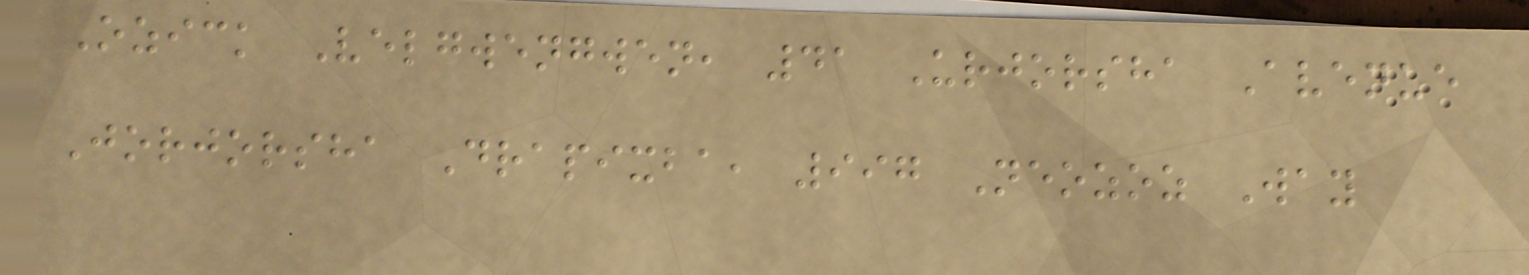Ozick Velgwengwen, 41 Urjorsha Avenue
Jorjorsha Drapixba, 997 Neozoz Way
